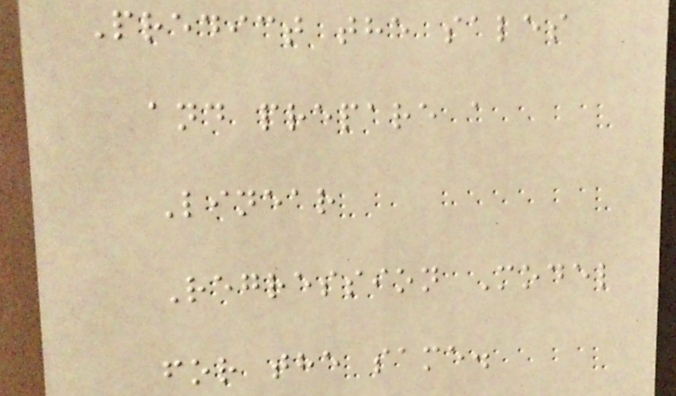Predict the sales
and prepare a
Linear
Regression Model
for the same.
